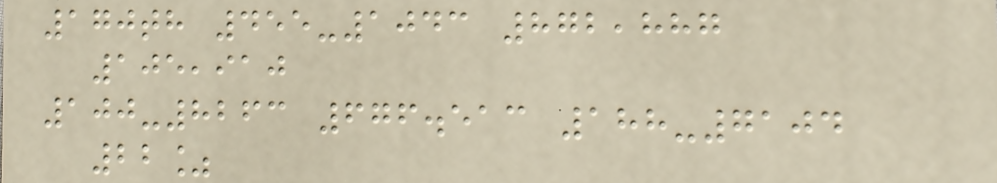170th 455-1043 872,887
105,910
100-8263 676.513 188-7104
22%
